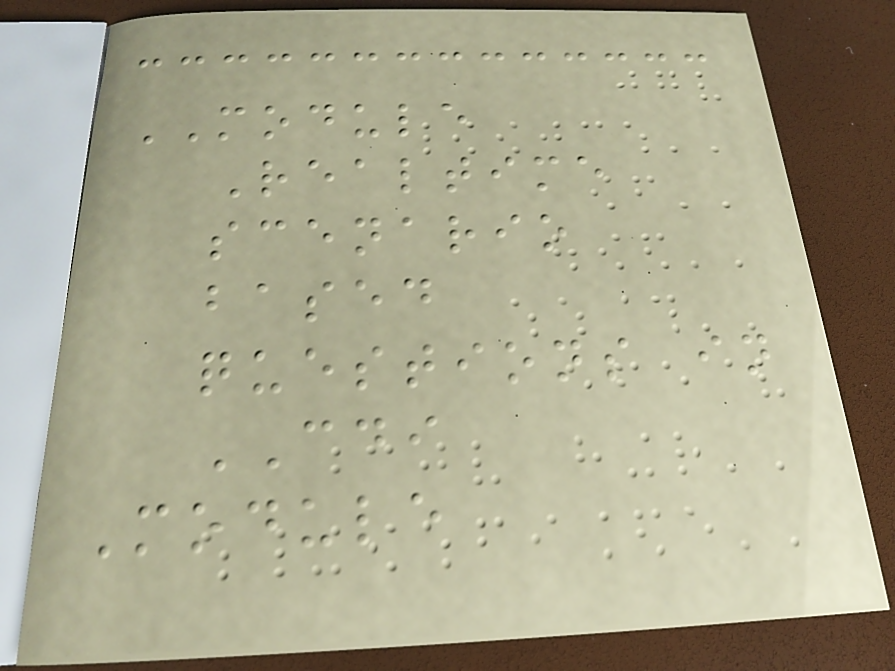MODULE
Realtime
scenario
based
questions in
CDI
Module
